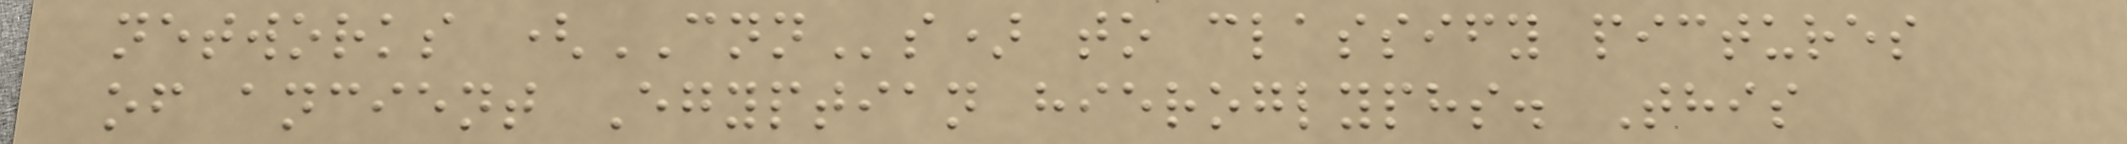networks (CNNs) to classify pictures
of ancient Egyptian hieroglyphs. This
